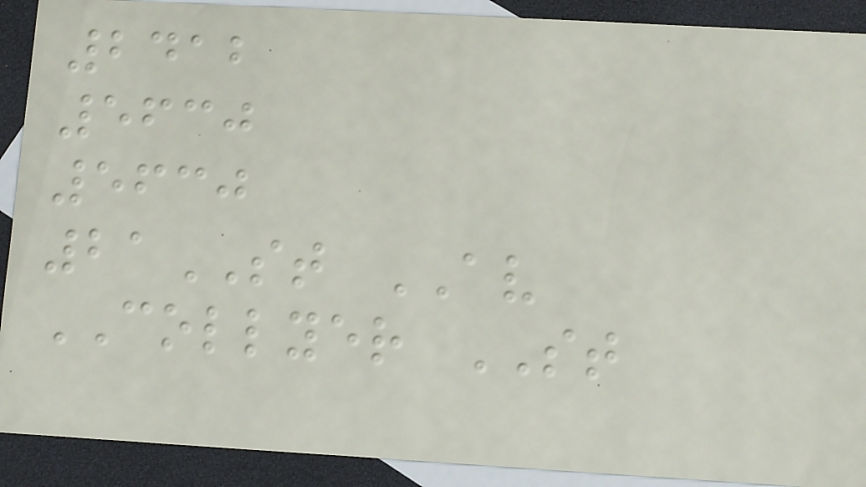2412
5630
5630
21ST AV
COLLYER ST
